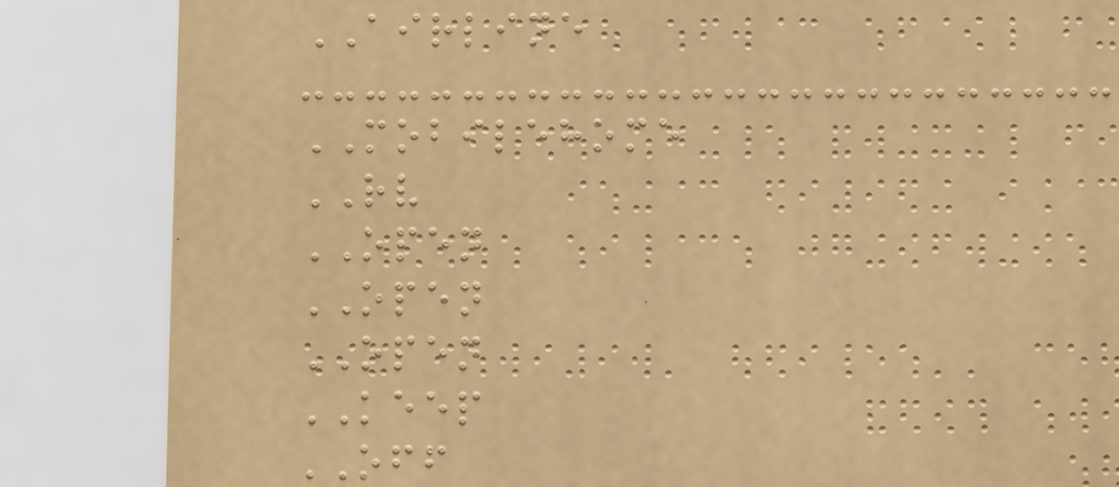AIRLINE
MOBILEHOME
RV
OPEN
OPEN
OPEN
KEEP
OFF
